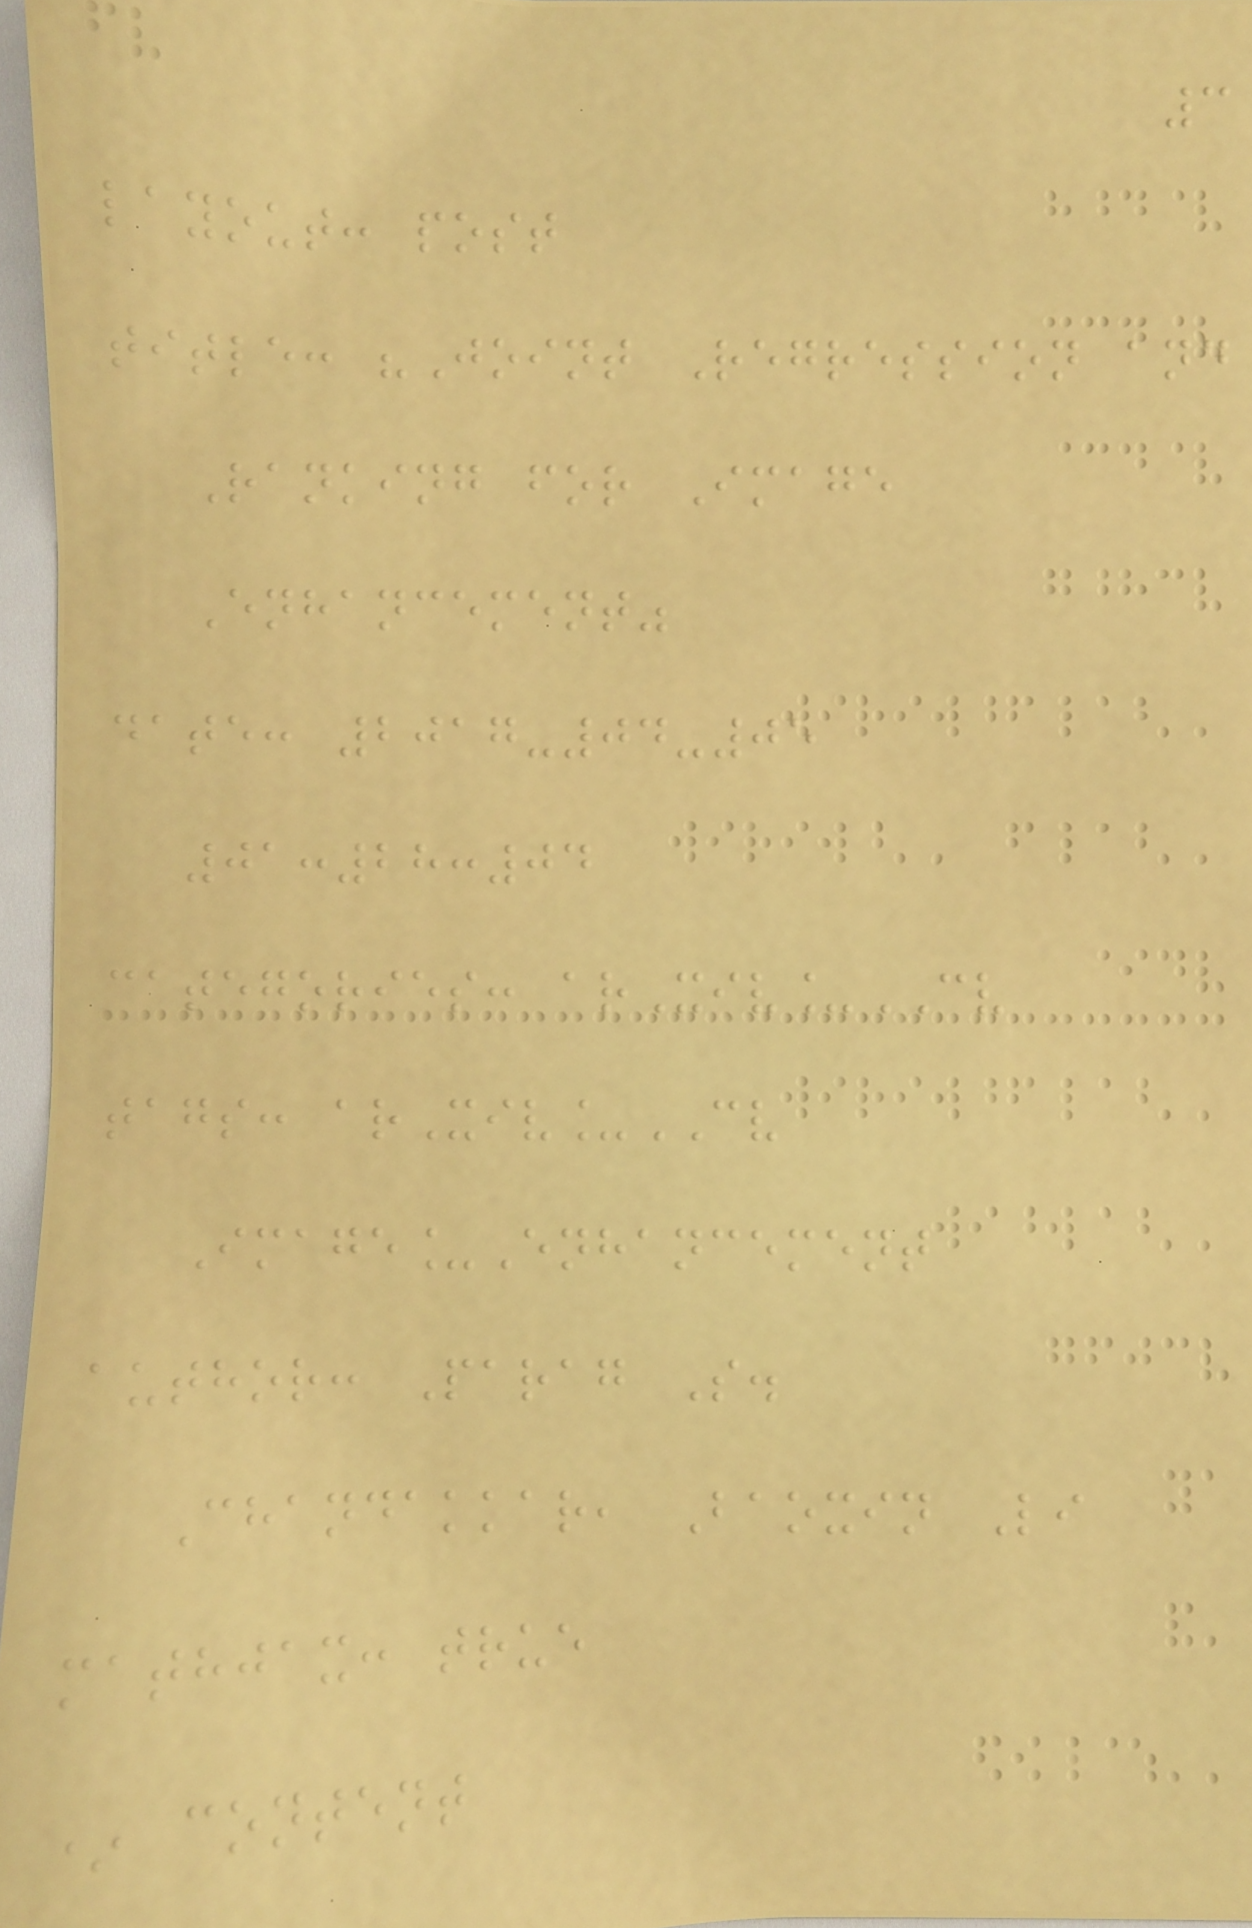3
layout: post
title: "Joint Regression and
Ranking for Image
Enhancement"
date: 2017-04-05
01:28:04
categories: arXiv_CV
tags: arXiv_CV
Image_Enhancement
author: Parag S.
Chandakkar, Baoxin Li
mathjax: true
* content
